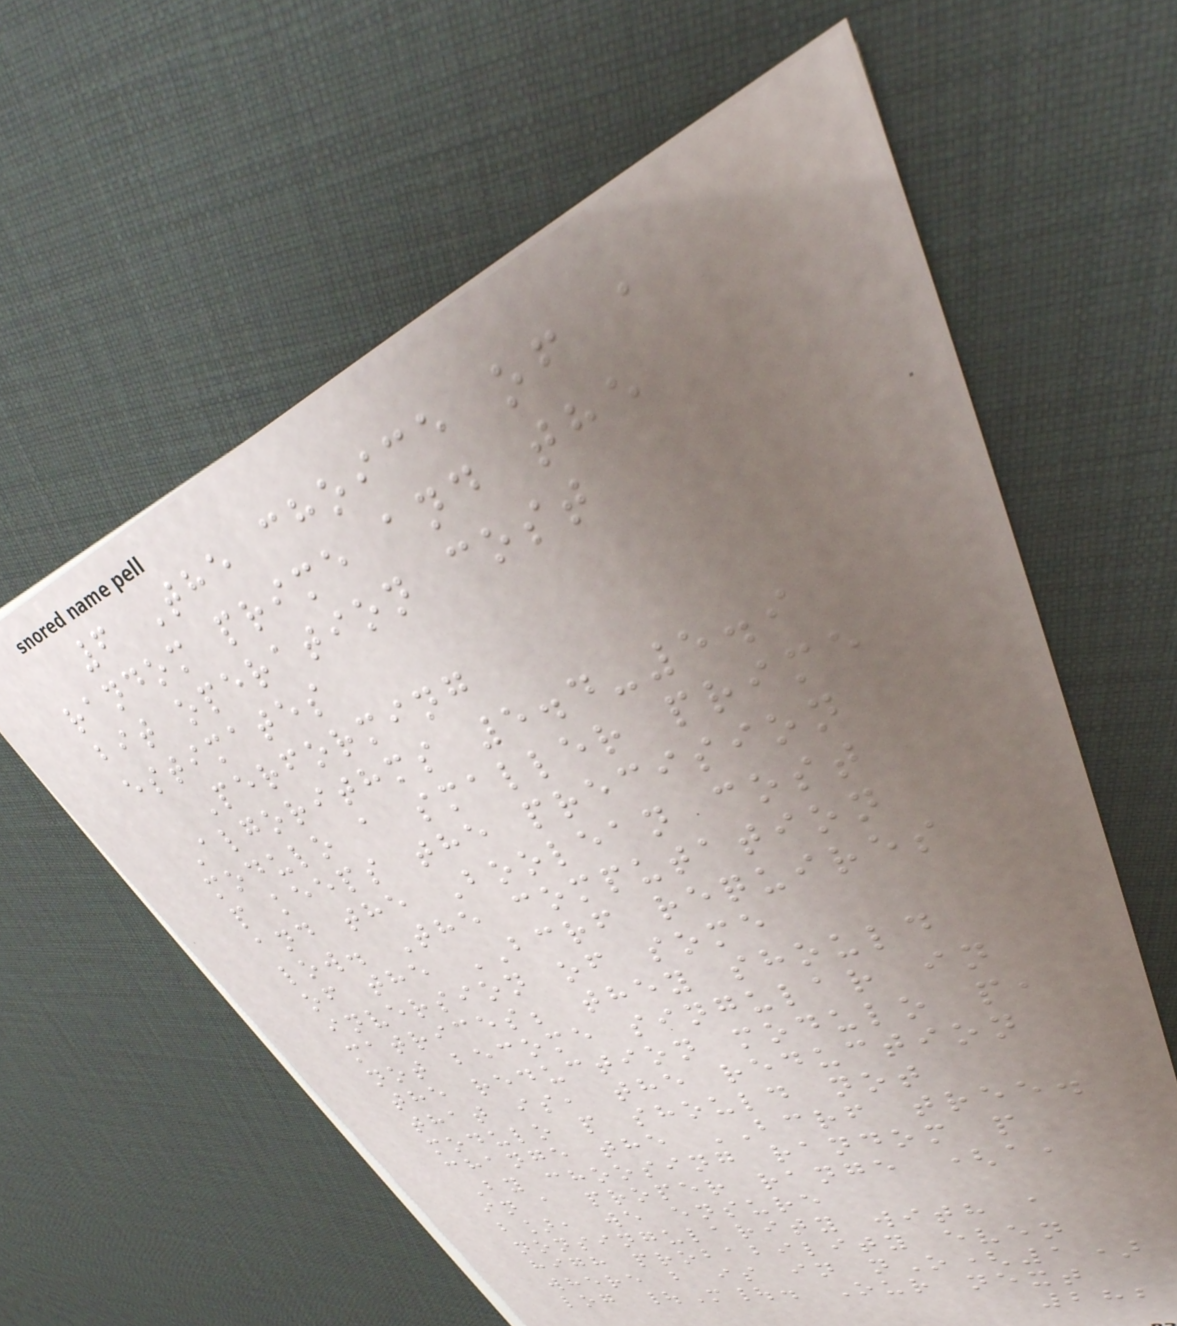6 The choice of a
random prime and the
bit operation cost
estimates
Performing
Algorithms 5.4-5.9
modulo a smaller prime
p keeps the precision
and the Boolean cost
low. The computation
of the BCRF requires
inversion of some
matrices; they should
not become singular in
the reduction modulo p,
that is, the reduction
modulo p should not
change the BCRF tree.
By choosing random p
in a proper range (a,
b], we ensure
nonsingularity with a
high probability even
where b is in nO(1)
log |M|. Our next
282
